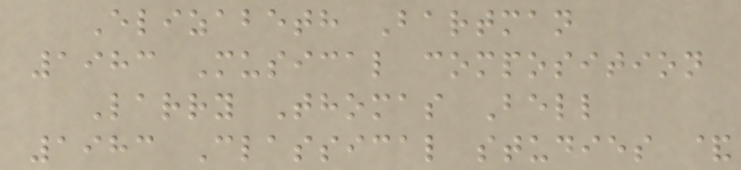Elizabeth Bartman
1983 Musical composition
Larry Thomas Bell
1983 Classical studies &
